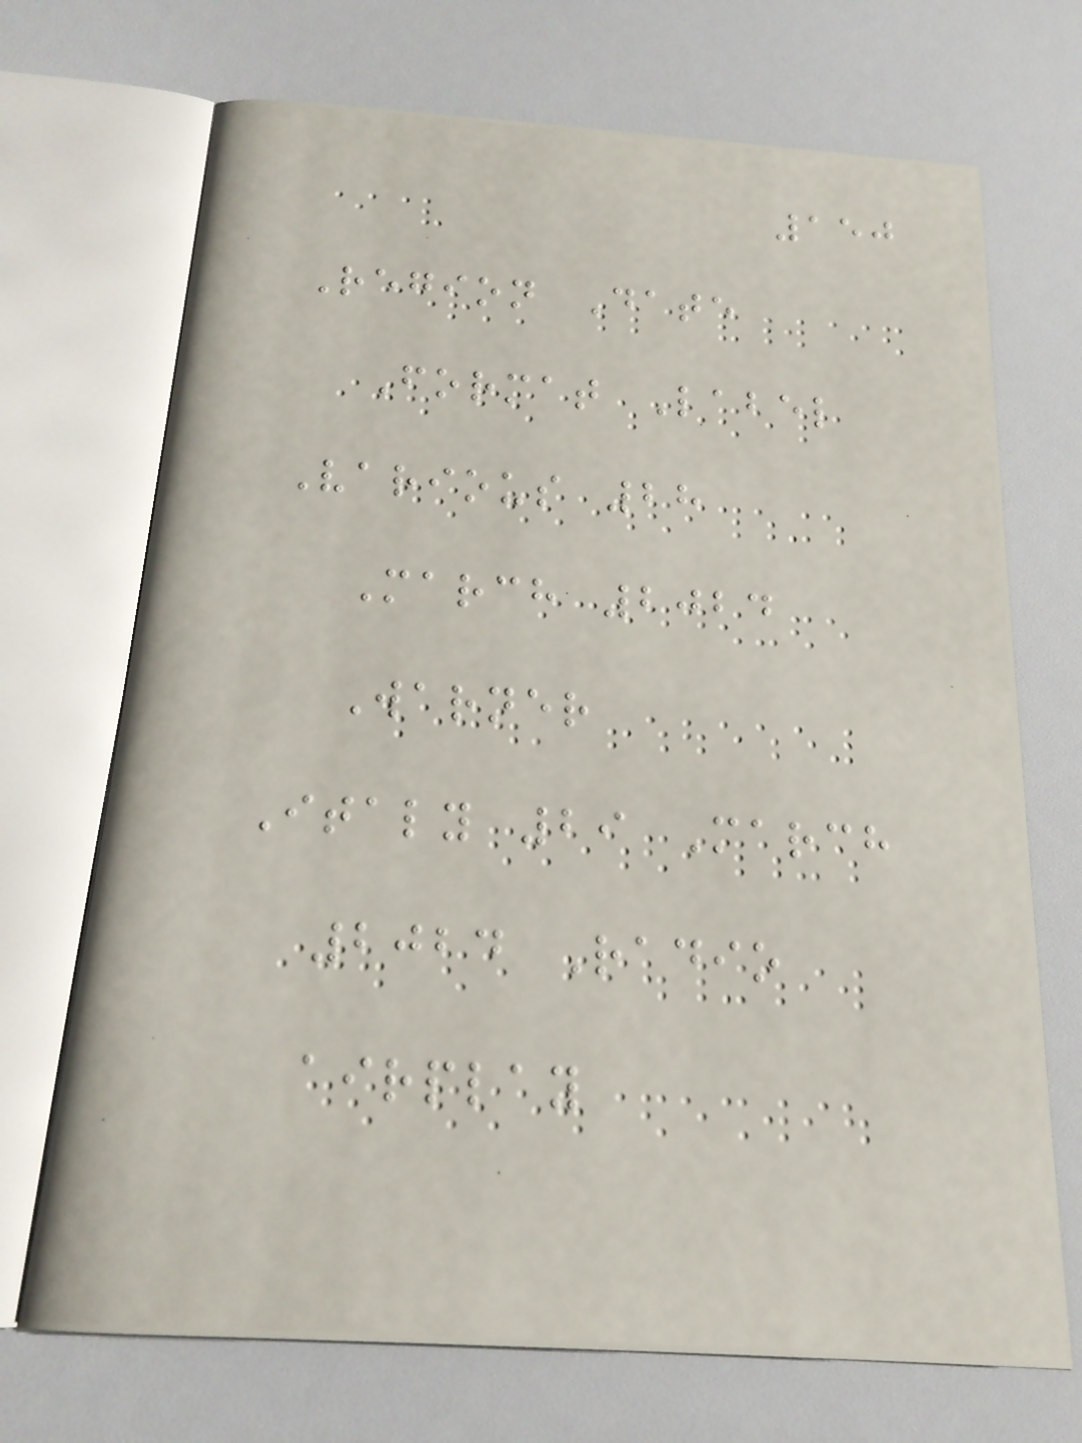150
Region Date
Format Label
Various 28
March 2024
Warner
Italy 29 March
2024 Radio
airplay
